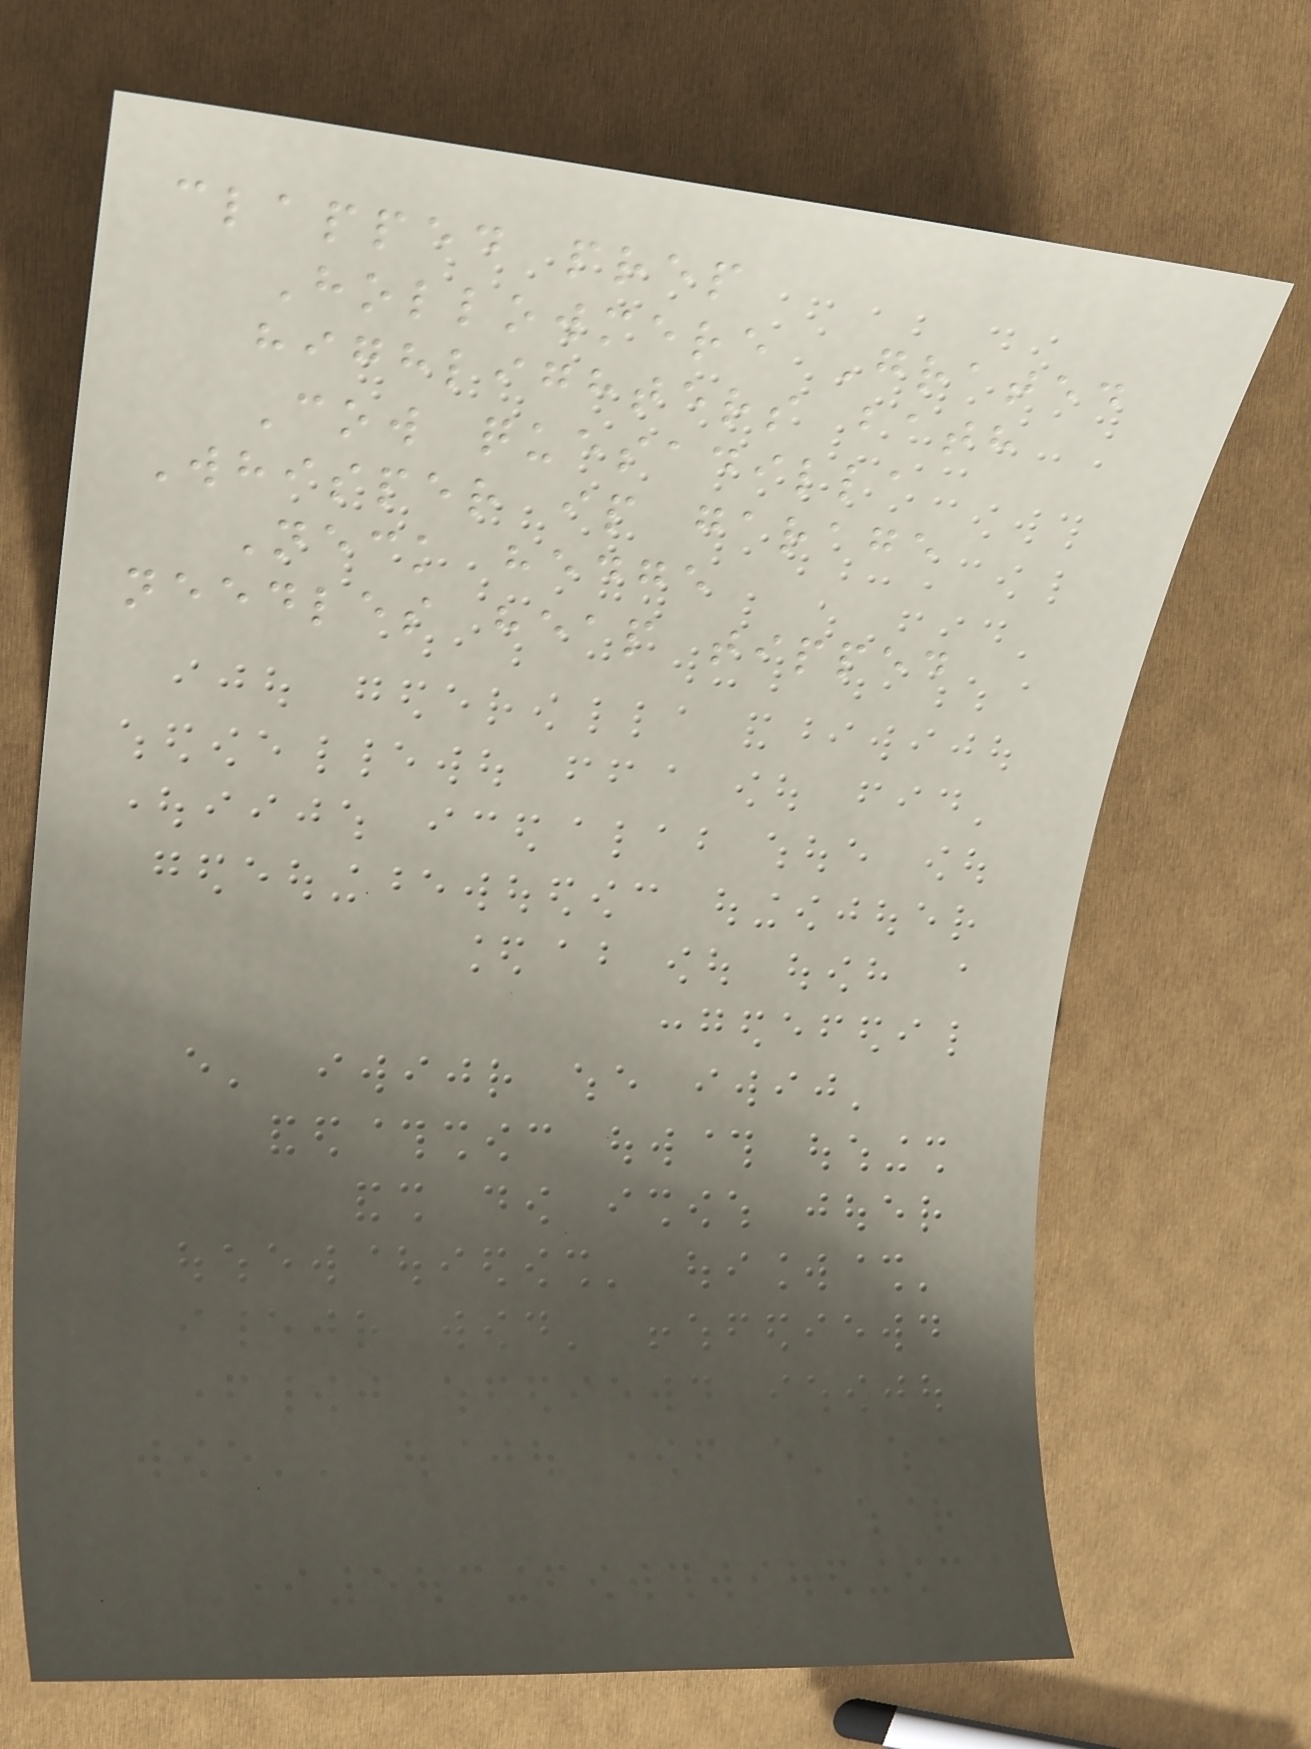clapped prep
Hollowmere Grated
highlighters bath
Cow quesadilla
Whisper ip garage
Neck hedge
needles heap tipped
